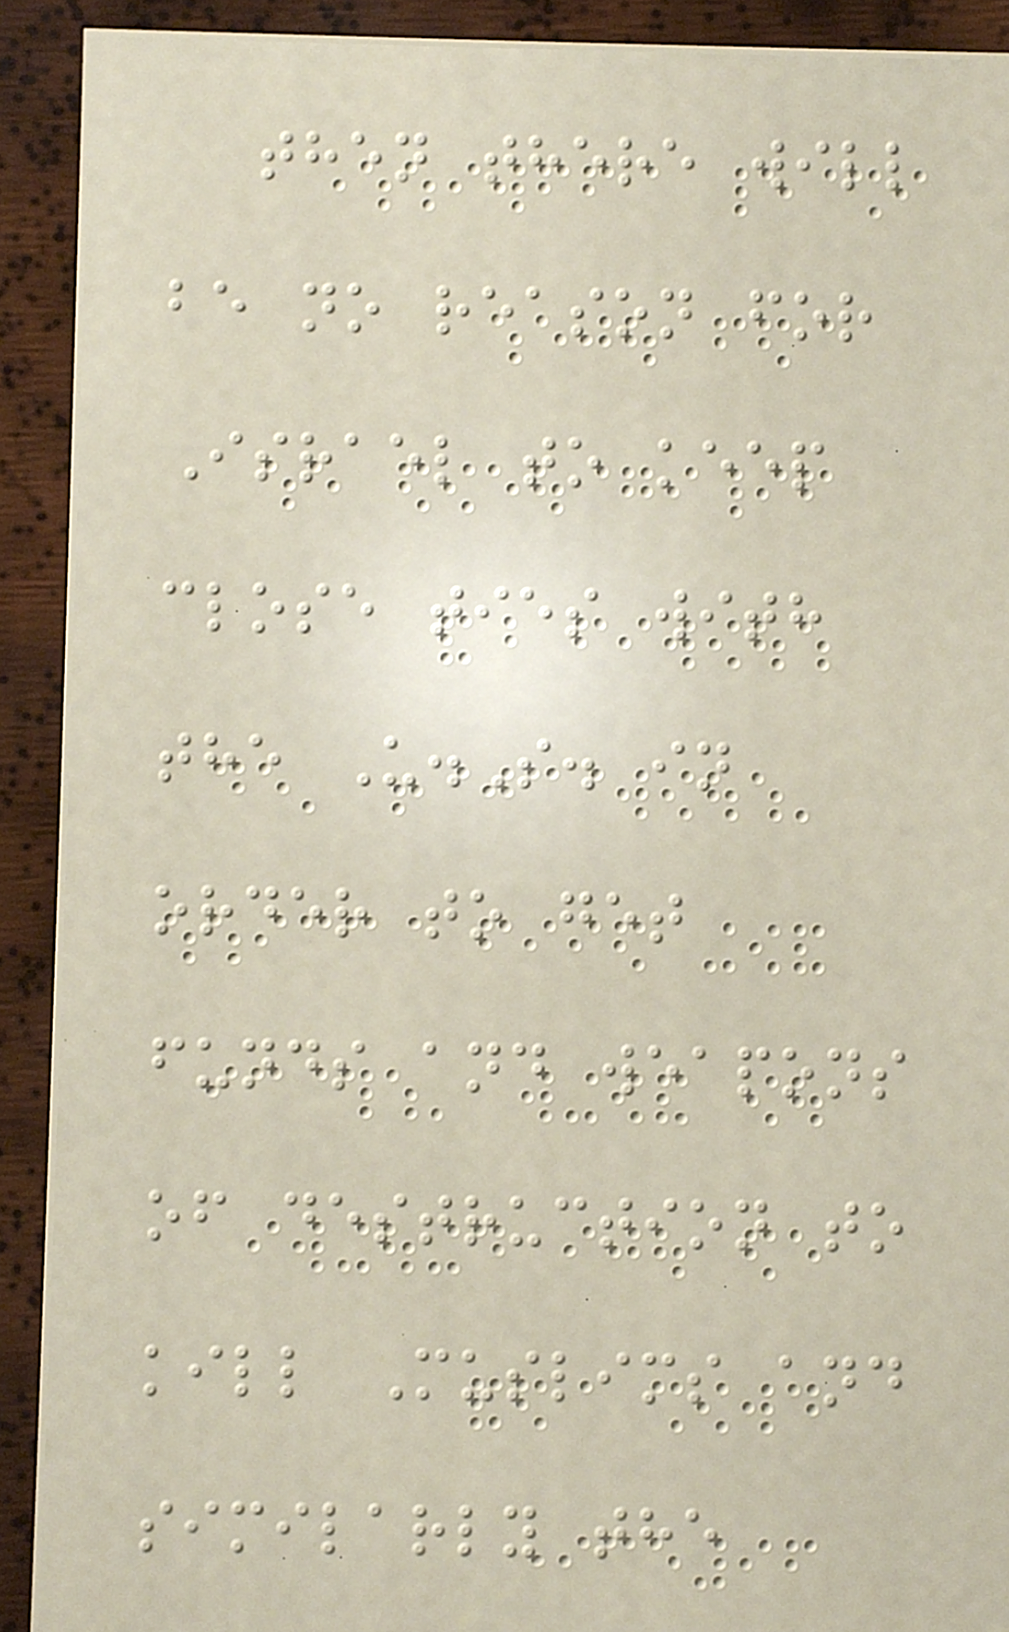then there will
be no reason for
Israel to keep
close ties with
the U.S. in
order to get
funds and weapons
of destruction to
kill Muslims and
similarly the
